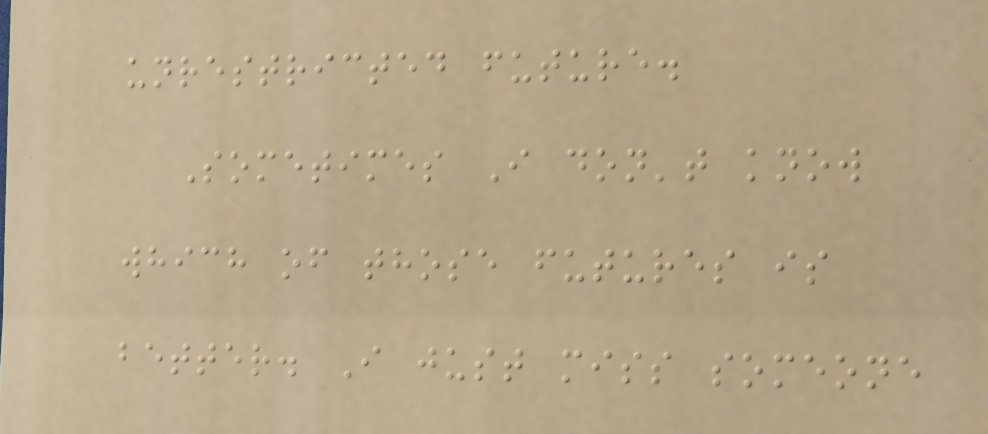unrestricted future.
Sometimes I don't know
which of those futures is
better. I just miss someone
